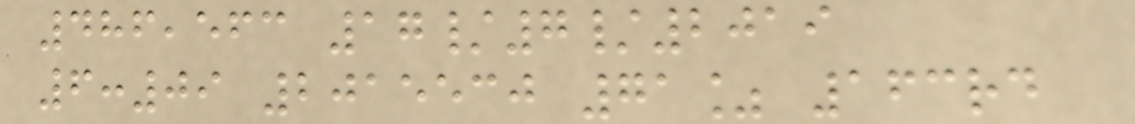486,563 17/7/2019
6:09 2015530 71% 163rd
